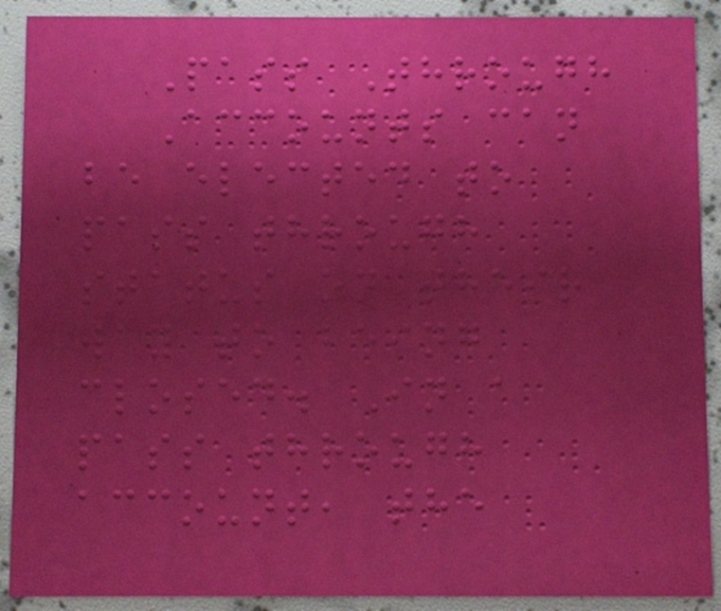Pass Through
Accounts can
be elected to
pass through
status on their
way to being
closed. In a
pass through
account, the
